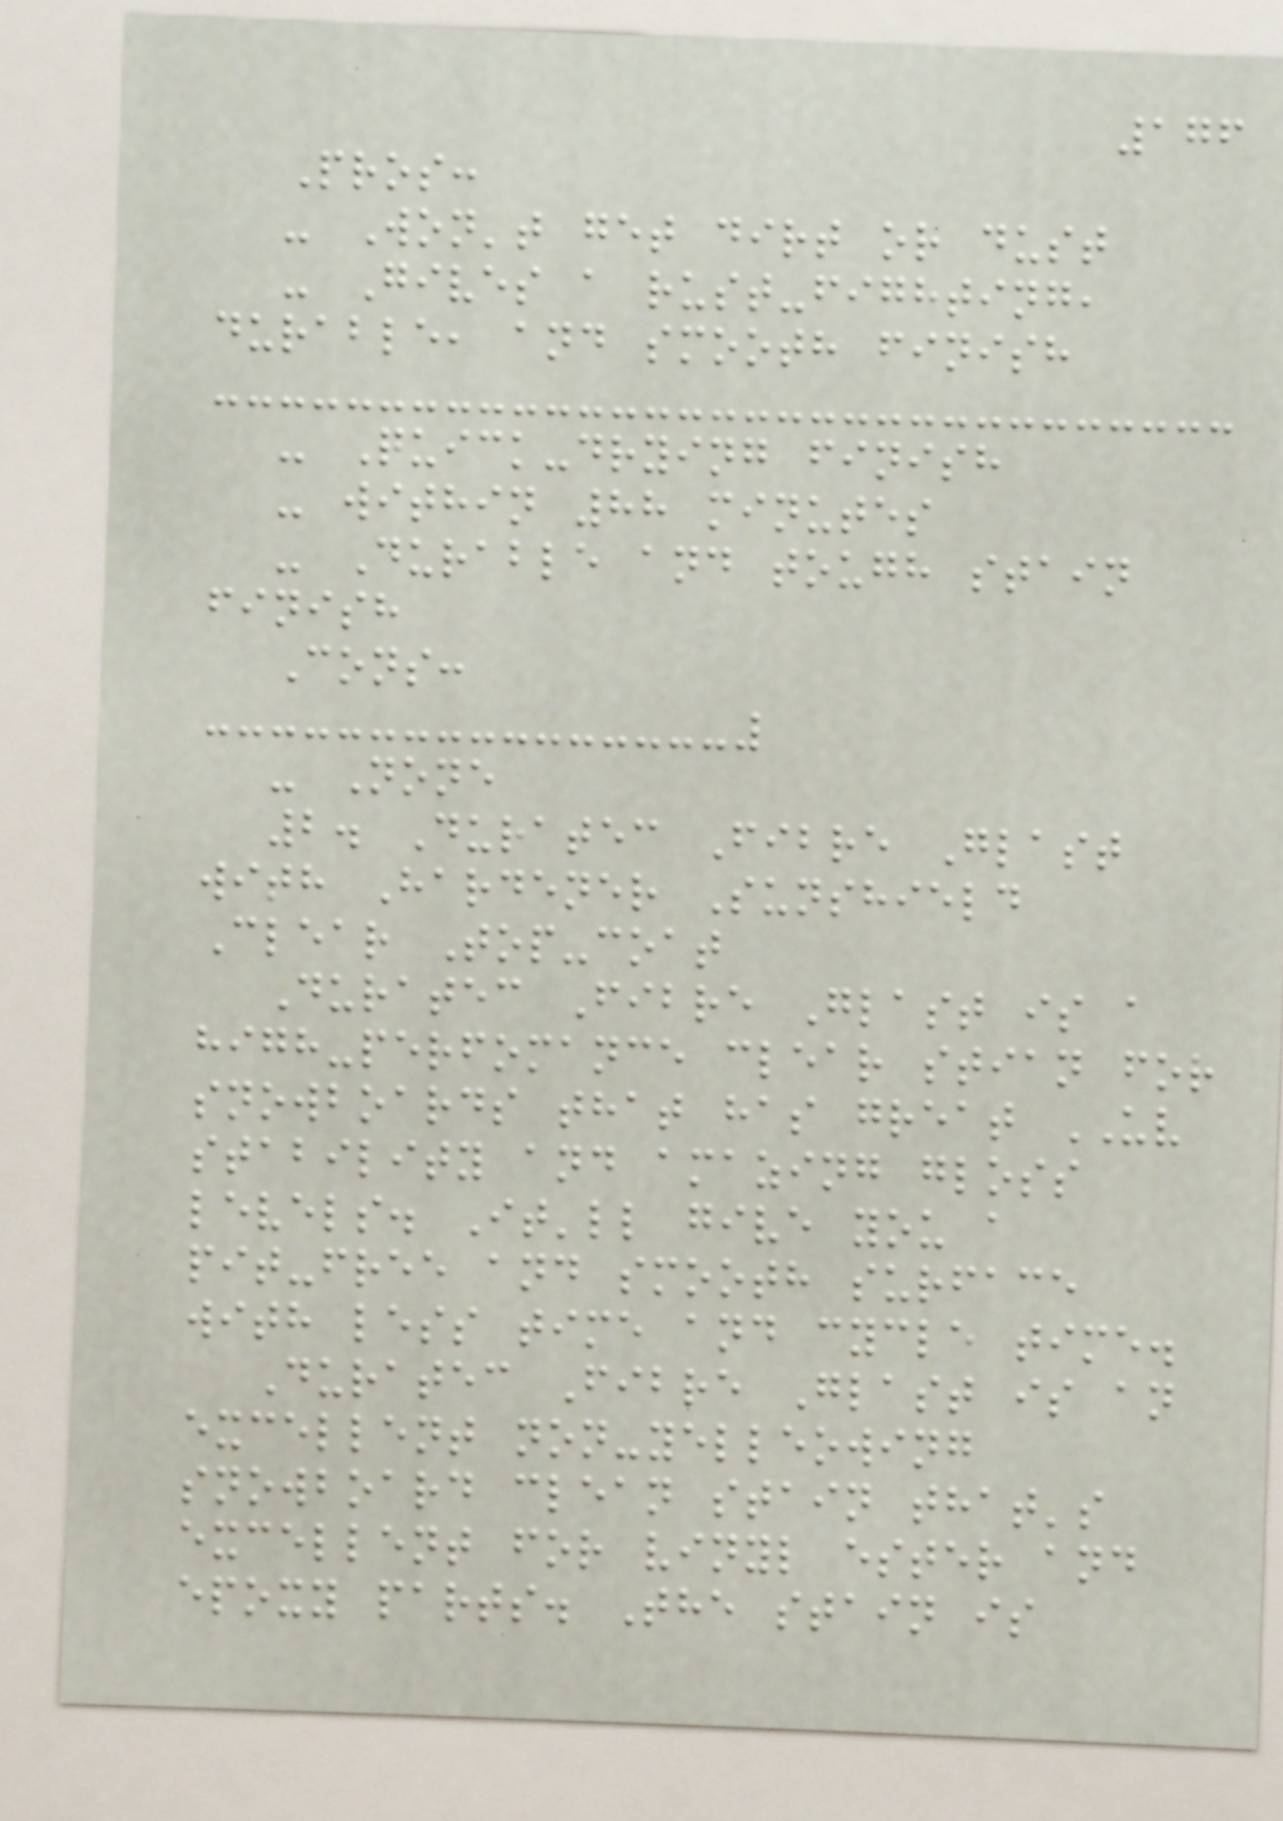176
Pros:
- Won't get dirt or dust
- Gives a rust-fighting,
durable, and smooth finish
- Quick-drying finish
- within 88 minutes
- Durable and tough stain
finish
Cons:
- None
2. Duratec Fibre Glast
with Hardener Sunshield
Clear Top-coat
Duratec Fibre Glast is a
high-perfomance clear stian for
snowboards that has great UV
stability and amazing gloss
levels. It'll give you a
pit-free and smooth surface
with less time and cycle time.
Duratec Fibre Glast is an
excellent non-yelleowing
snowboard clean stain that's
excellent for vinyl ester and
epoxy parts. The stain is
